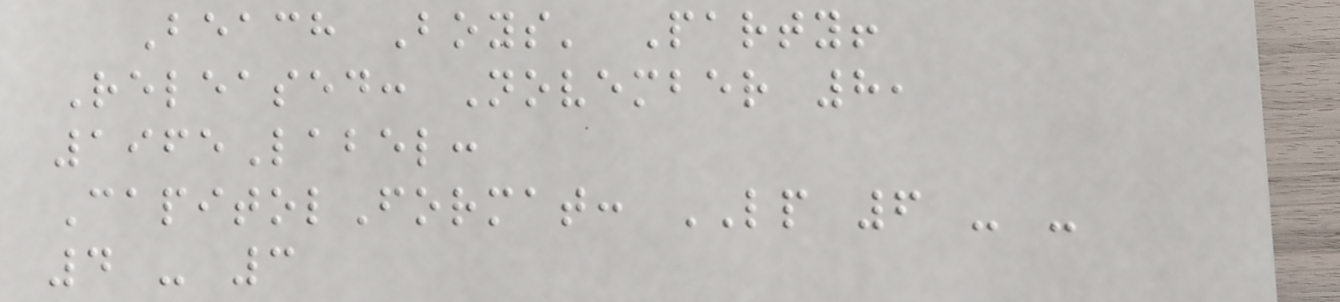Beach Boys' Party!
Released: November 8,
1965Label:
CapitolFormat: LP 6 - -
4 - 3
